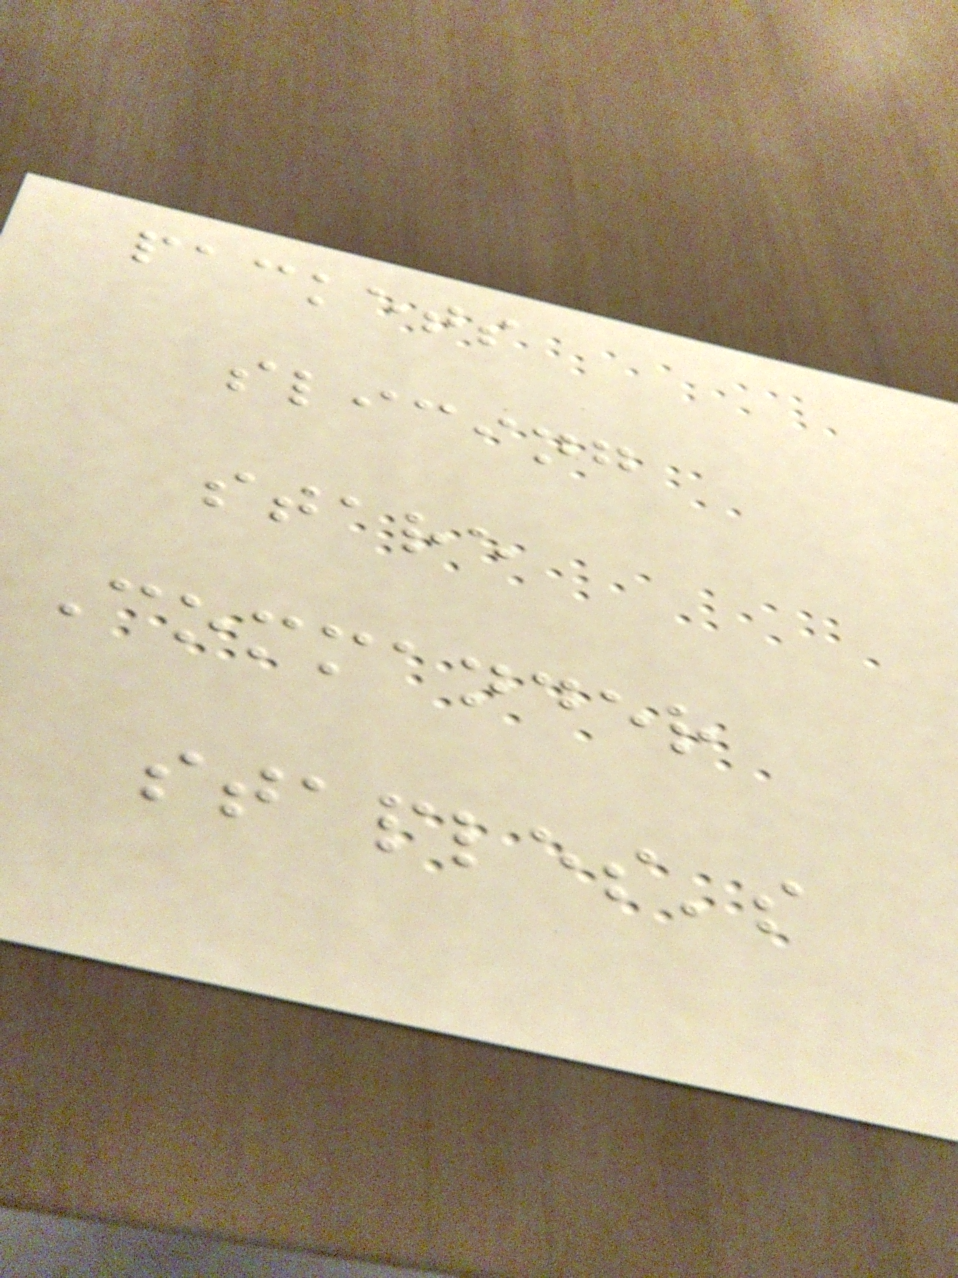packets
slicing
stare
Commander
staples's
